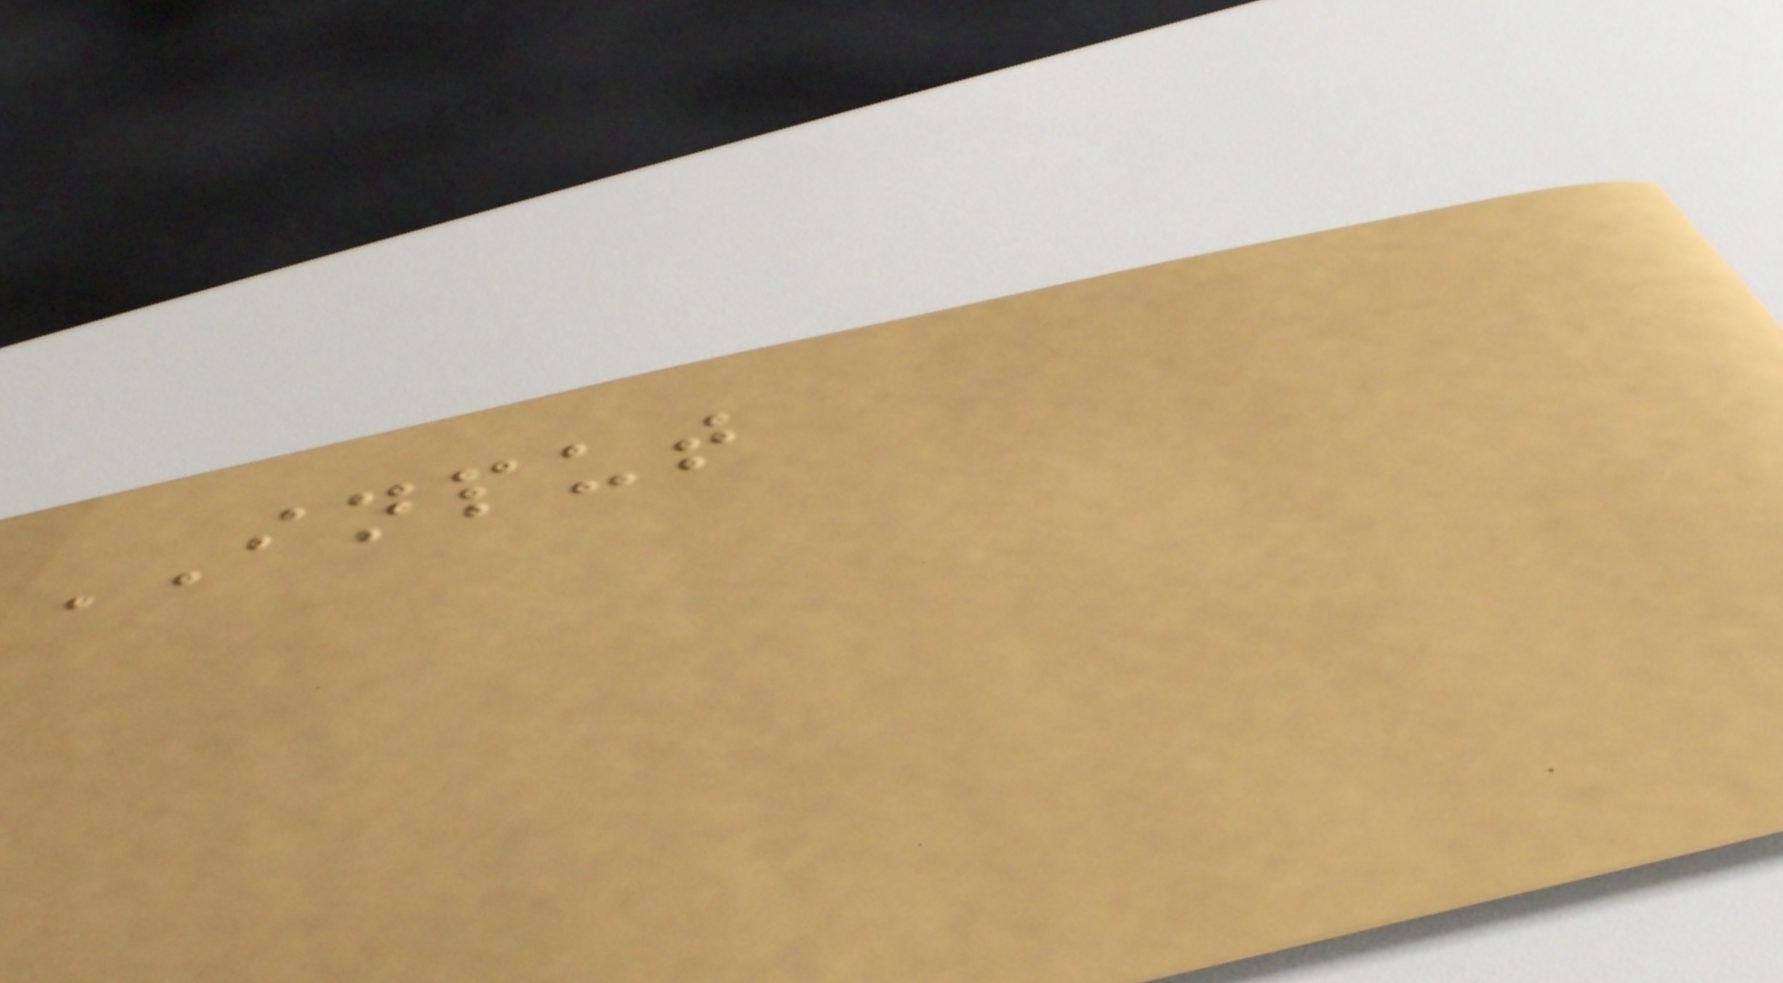INPUT
